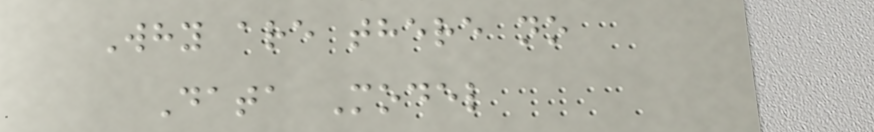Why are there no
Data Model
